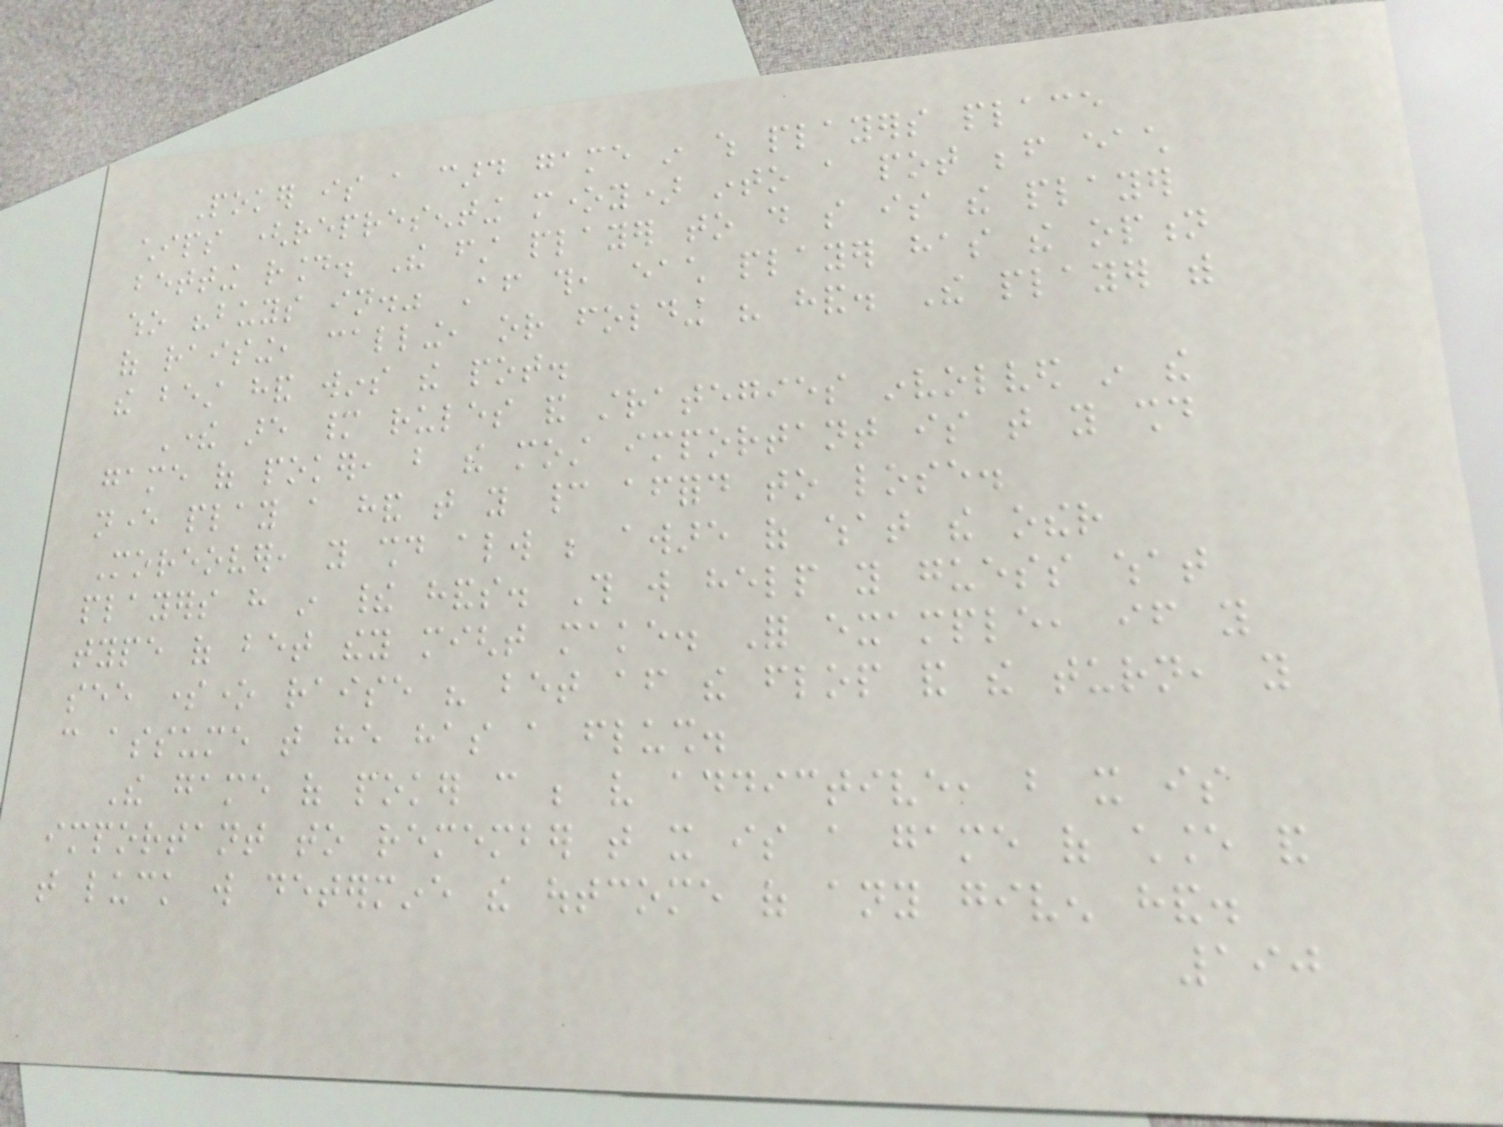Poker is a card game in which players place
chips (representing money) into a pot before each
betting round. The first player to do so is the player
who "buys in." After this, each player has the option
of raising, calling, or folding his hand. The player with
the best hand wins the pot.
There are many rules and strategies involved in the
game of poker, but the most important is that you should
never play a hand that you cannot afford to lose.
Moreover, you should always be aware of what the other
players have in their hands. This will help you guess what
type of bet they might make. For example, if you
see someone raise his bet after the flop and the turn, you
can assume that he has a flush.
The game of poker can be very addictive, but it is
important to remember that it is a game of chance and
that luck will determine the outcome of any given hand.
190
